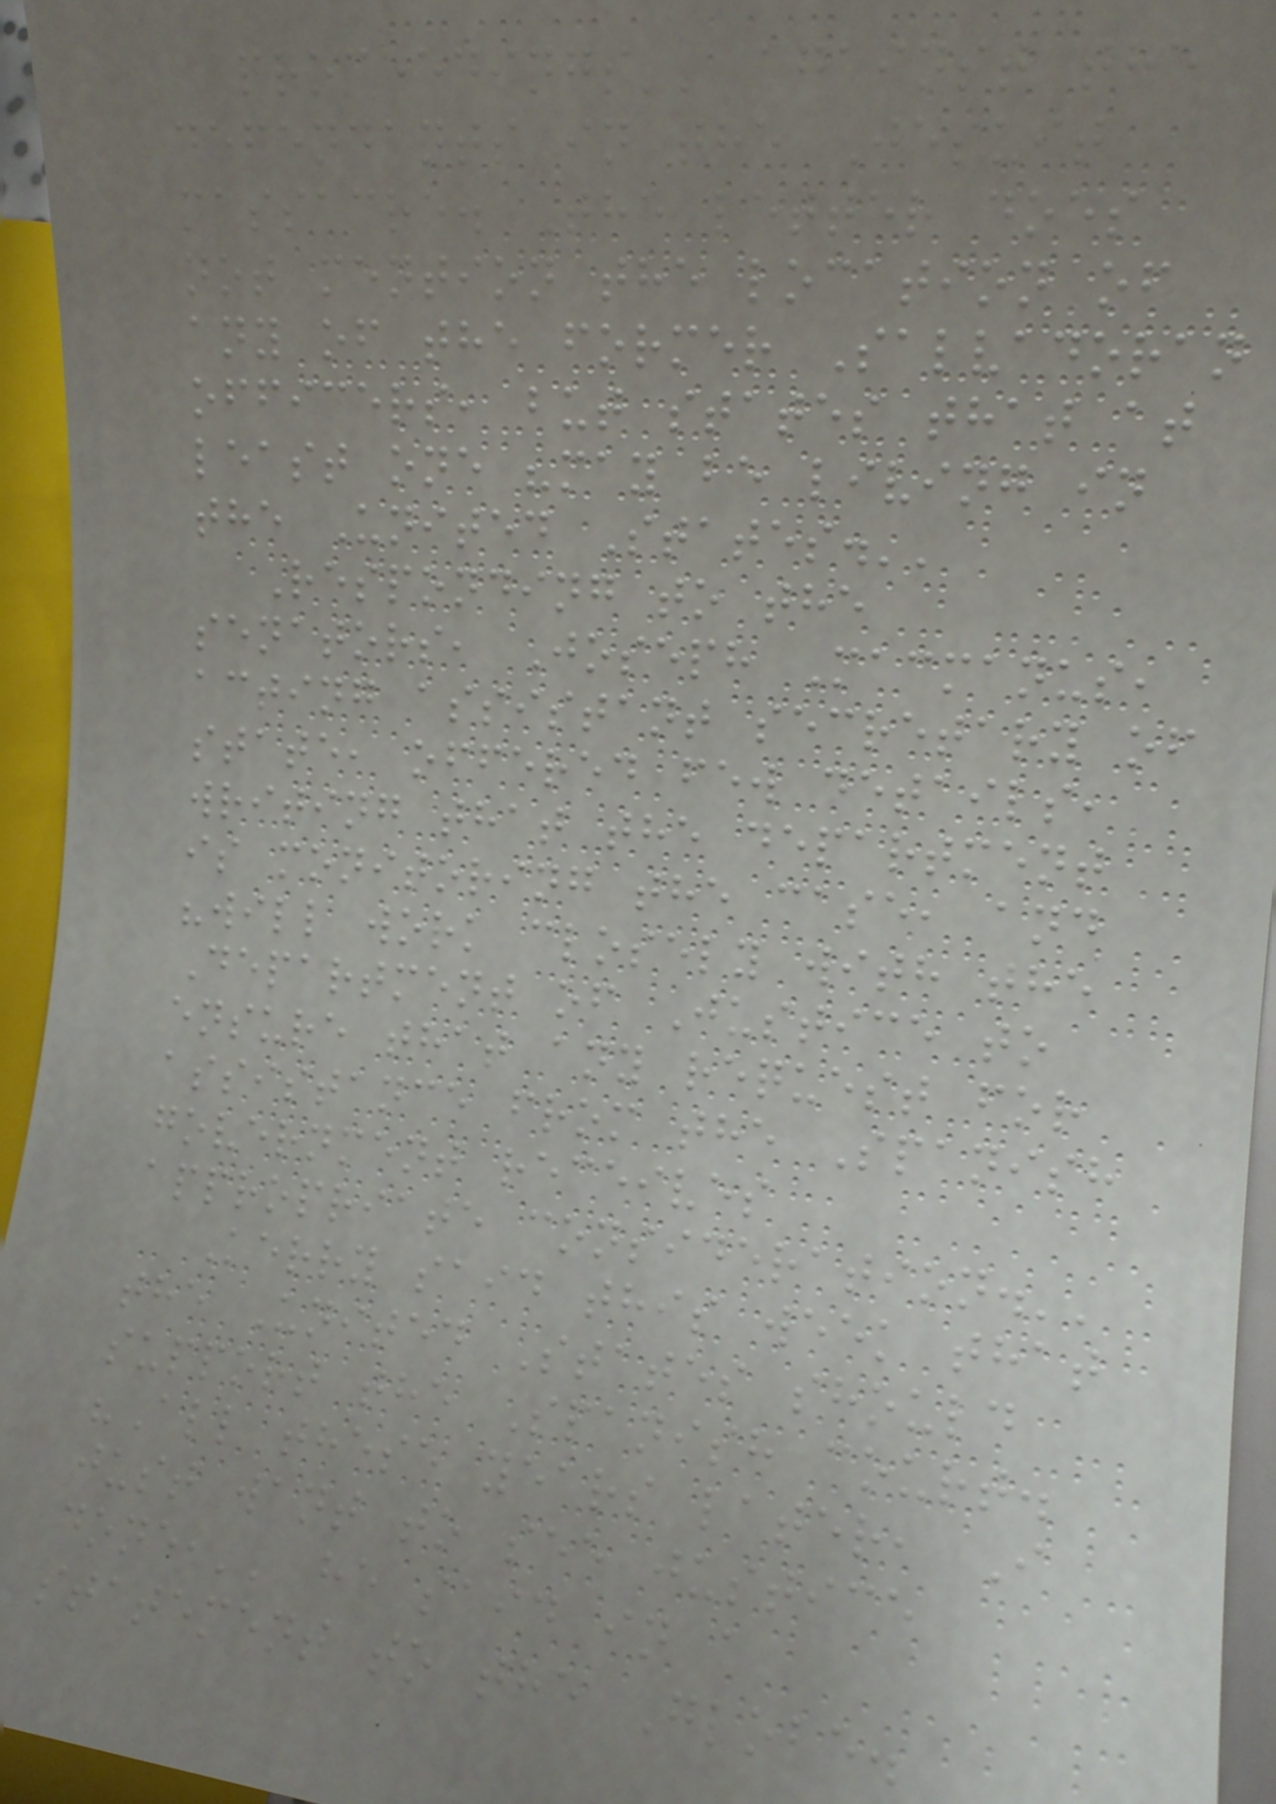proceedings'' against the
defendants in the Jesuit
massacre. The letter does
not mention the location of
any of the former Salvadoran
officers, but states that at
least one "may be living in
the United States.''
Responding to the
senators, Joseph Macmanus,
acting assistant secretary of
state, offered few details,
writing that the department
is monitoring the case, and
"will work closely with the
Department of Justice to
ensure that any request for
assistance from the Spanish
government receives
appropriate consideration.''
Kerry said this week that
the United States should
support the Spanish court.
"All these years later, I
just want to see justice
done,'' he said in a
statement to the Globe.
